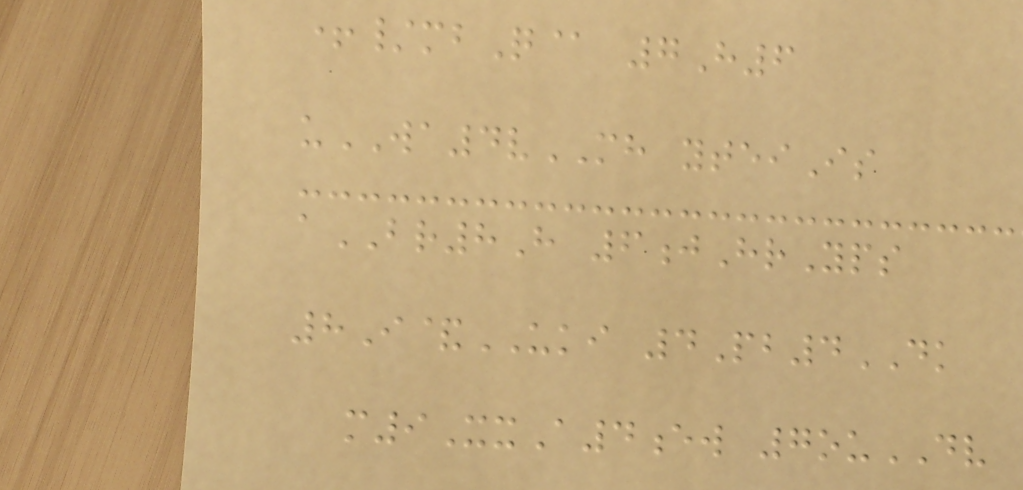+/mbQ@ 7H6
uWA4vMH yteiIs
aBR8H 6jHrYps
8I&UKI 4Pb4DK
m9XxA4ew 7ouDV
